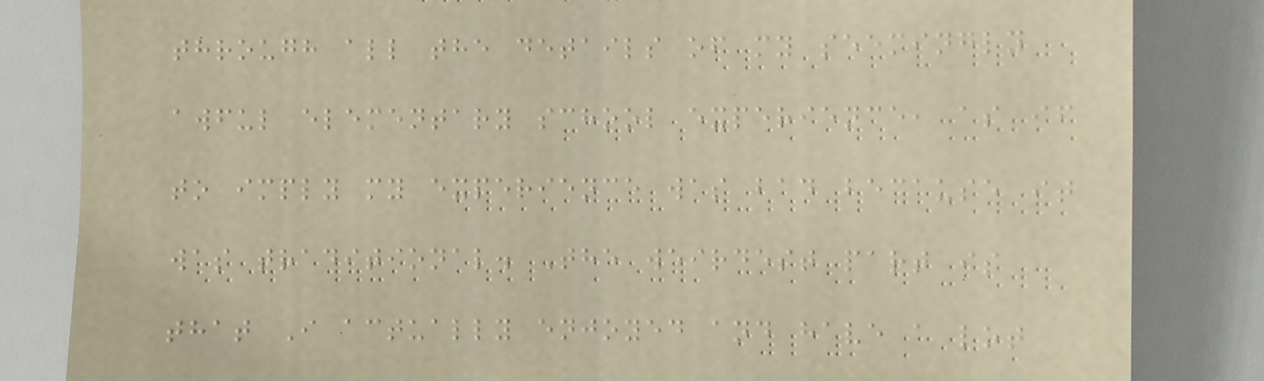through all the details of my seemingly
awful elementary school experience, as if
to imply my experience was bad because it
was traditional. The weirdest part is
that I actually enjoyed and have a lot
